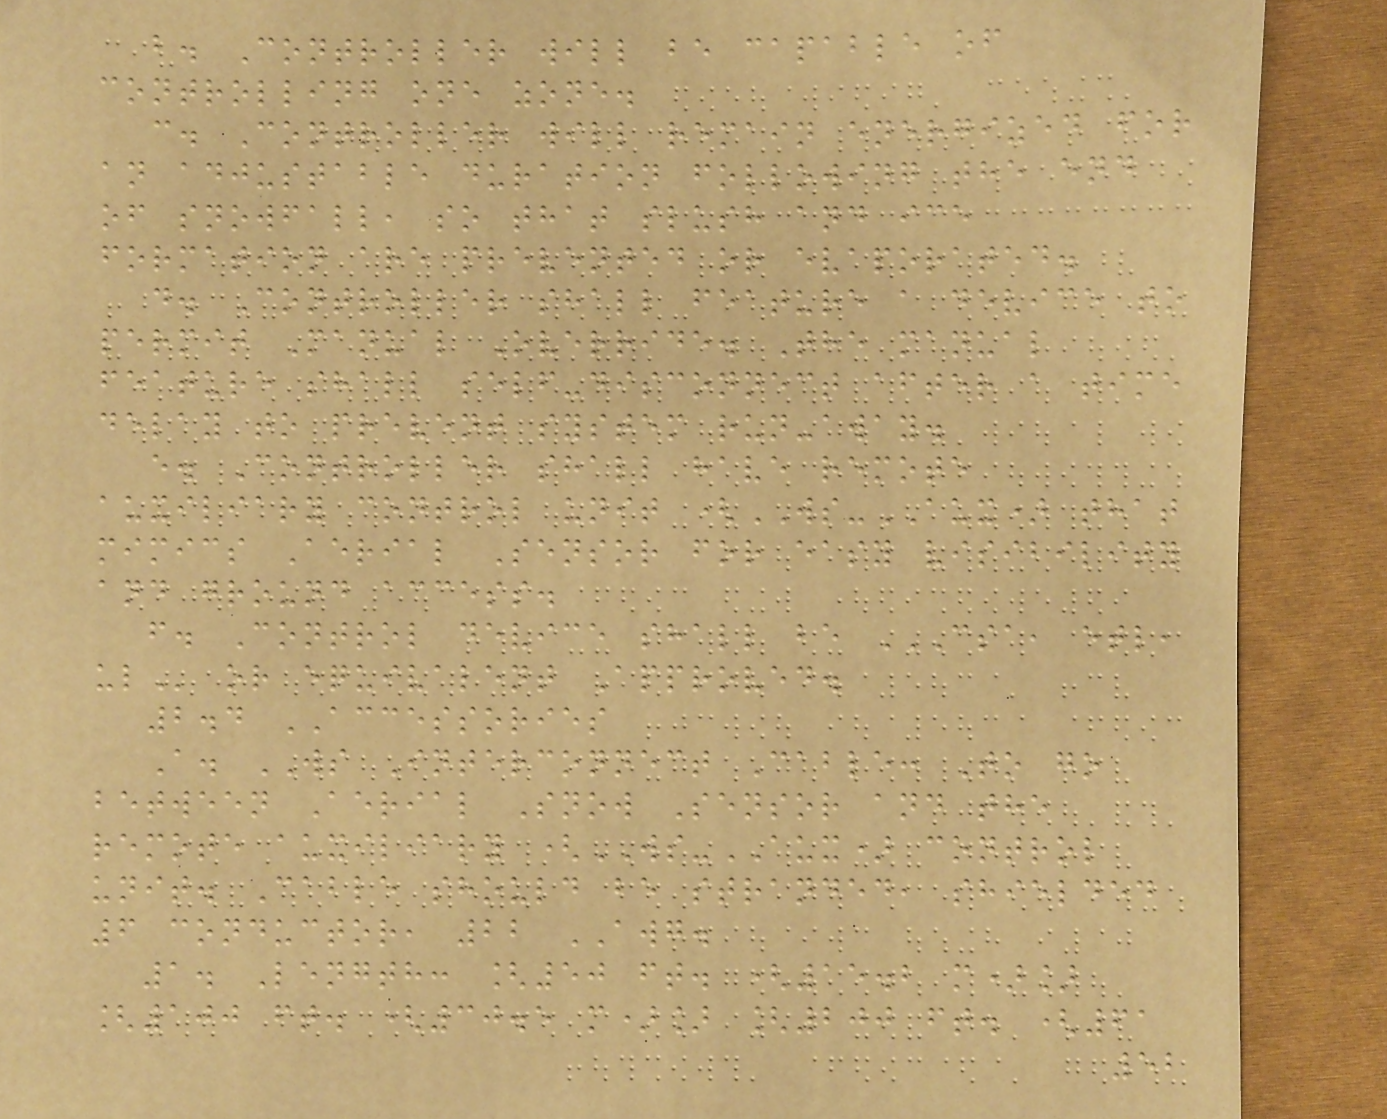b. Controller will be capable of
controlling one zone.
c. Controller will remain energized for
an adjustable duration following the end
of snowfall, so that slush and ice
formation are prevented or evaporated.
d. Controller shall feature a device to
permit Manual Override. The manual
feature shall self-disconnect after a time
delay to prevent system run-away.
e. Controller shall have remote
auxiliary control unit (WS-AUX) that
mimics Aerial Sensor for easy visibility
and ground access.
f. Control device shall be CSA, ETL,
UL or equivalent Approved.
2.4 ACCESSORIES
A. WS Interconnect Cable: To go
between Aerial Snow Sensor and the
remote auxiliary (WS-AUX) control
unit. Cable should be stranded, shielded
6 conductor, 22 AWG.
1. Length: [50 ft. (15.2 m)]
[100 ft. (30.5 m)] [200 ft. (61
52
